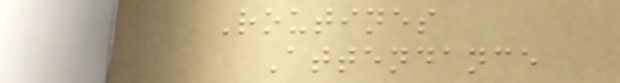Routines
Attendance
